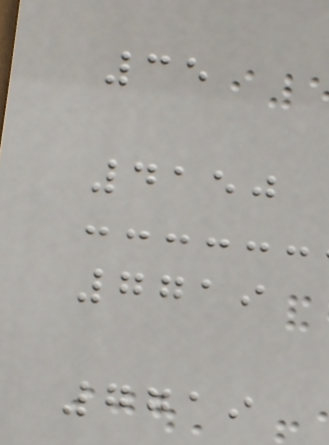35
4150
7719
7719
